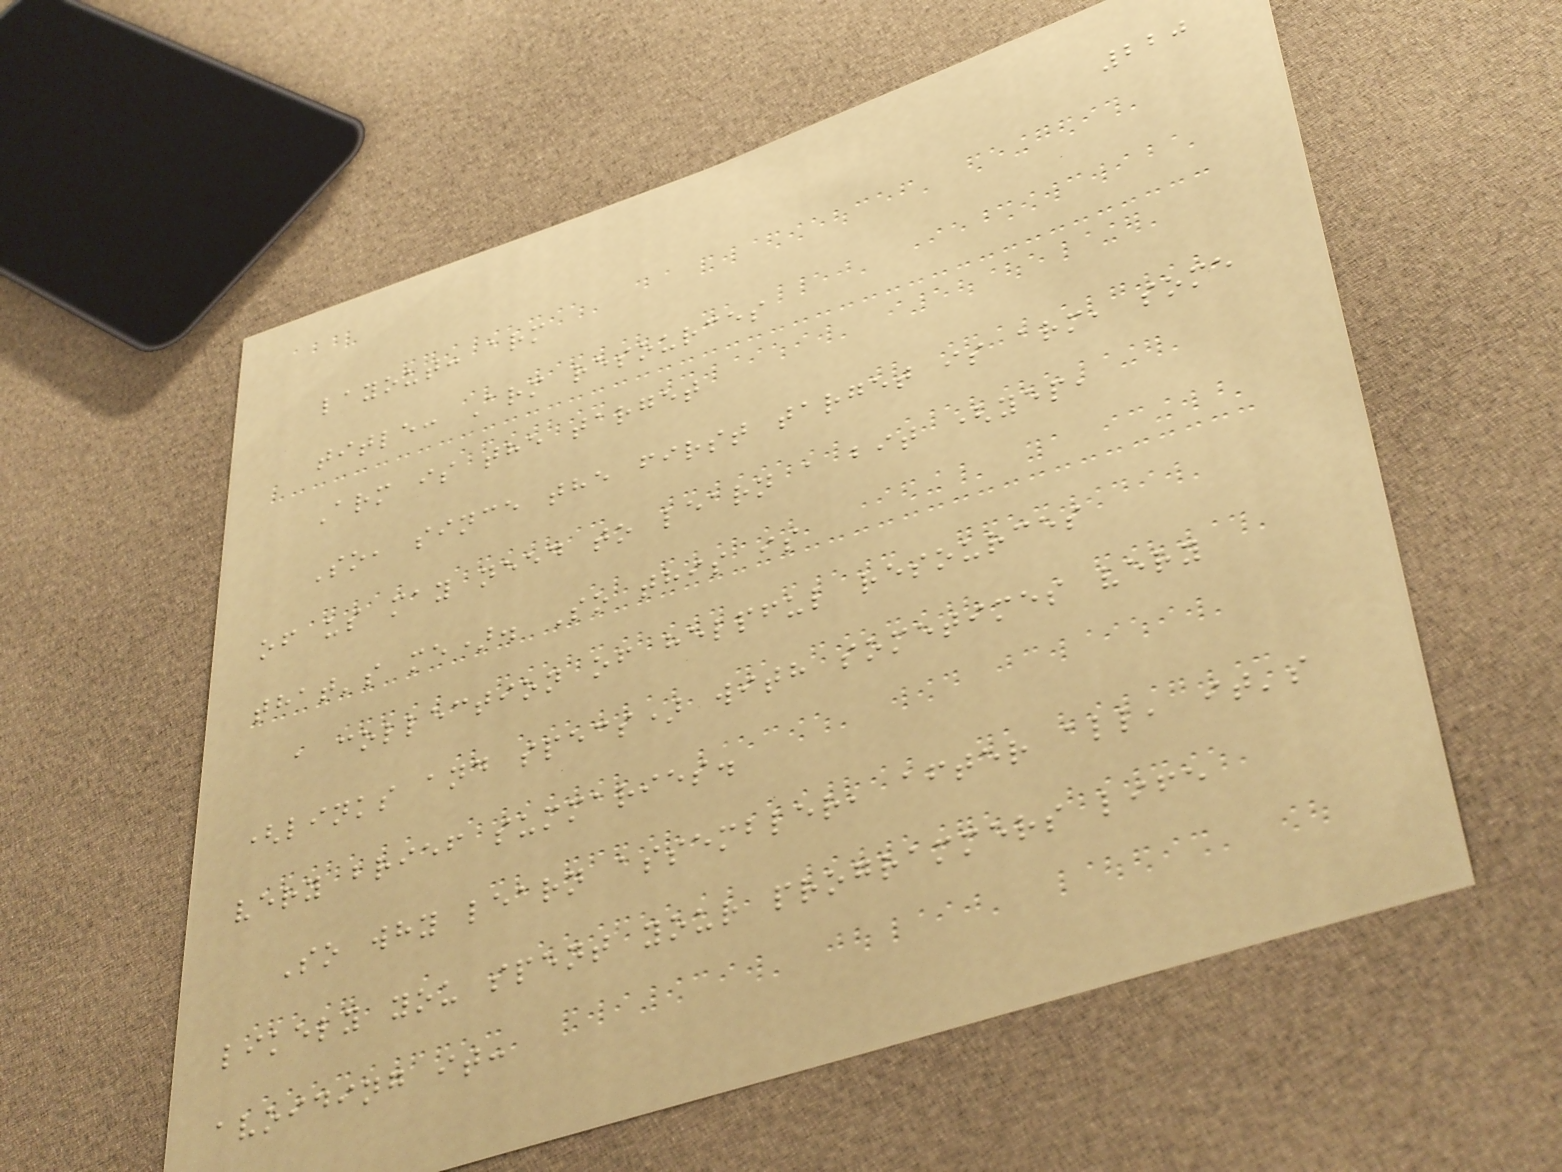220
layout: arm
title: Arm resources
Arm is the target
So, since the first target is arm, some
of us may need to learn a bit (yep,
that's me). So this is
a collection of helpful resources
(links and specs) with sometimes very
very brief summaries.
So why learn assembler, after all, it's
likely you spent your programmers life
avoiding it:
